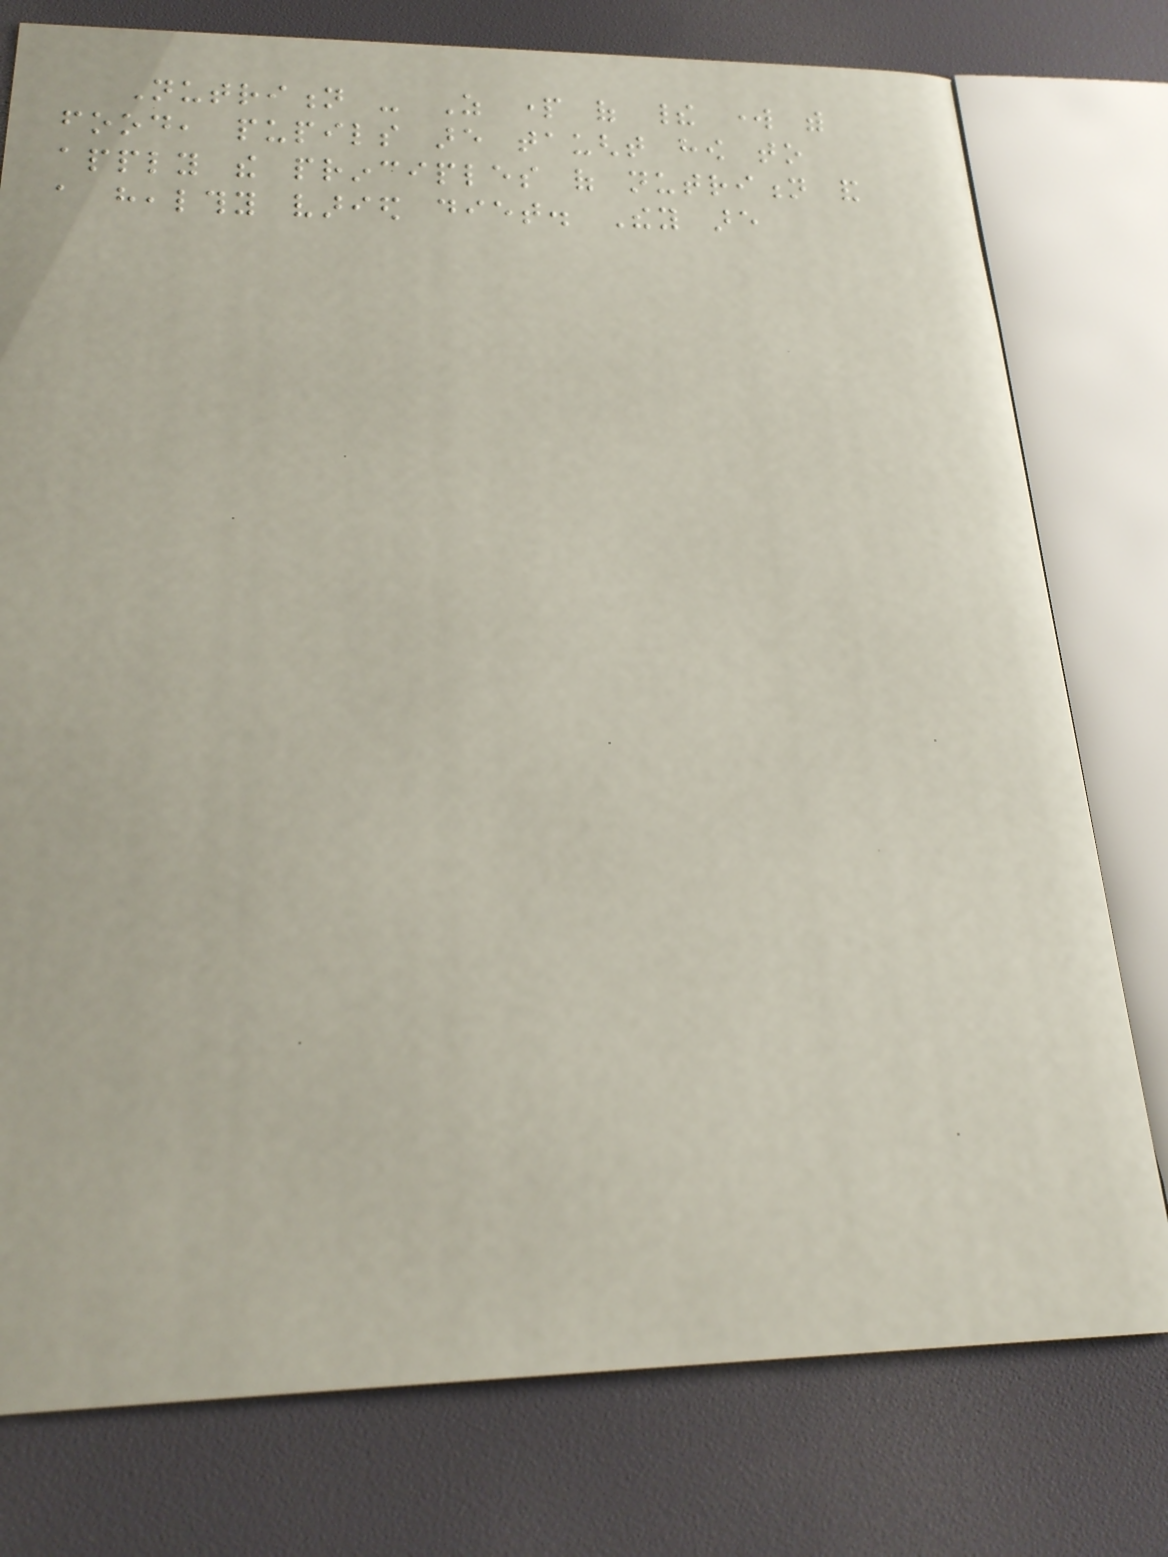Nutrition - As part of their work with
food, pupils are taught how to
apply the principles of nutrition and
a healthy varied diet. They are
